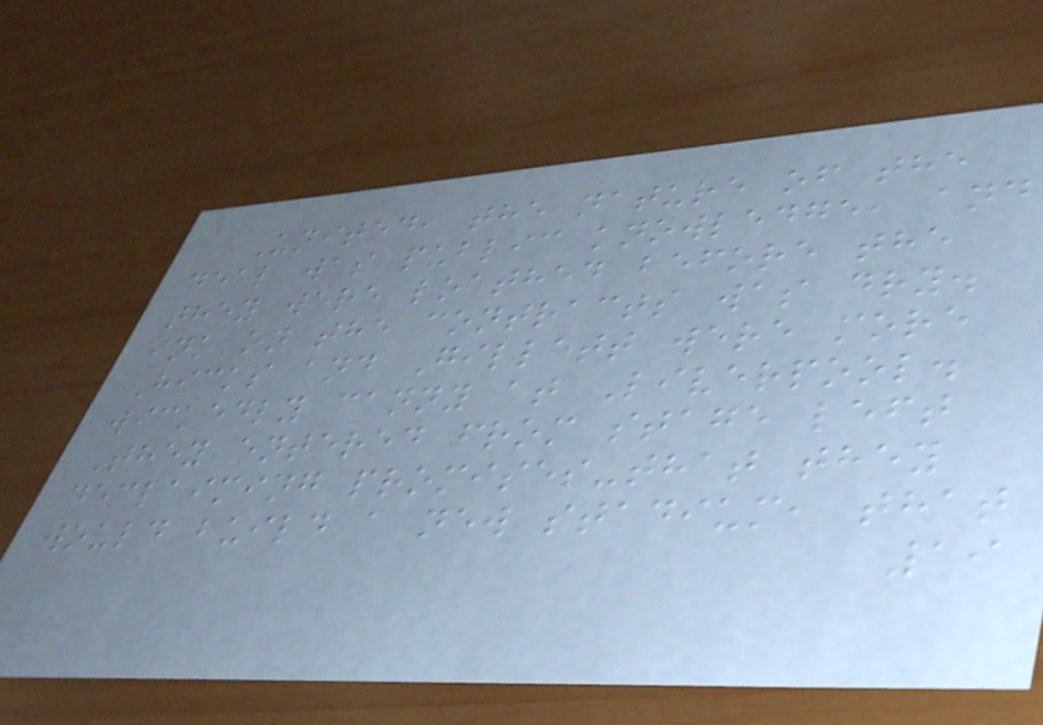United, the nature of the
deal was public knowledge, and
they were loathed before the
ink on the contracts was dry.
Hicks and Gillett were more
wickedly canny at Liverpool.
They entered from stage left
declaiming promises-that they
would build a new stadium, that
19
